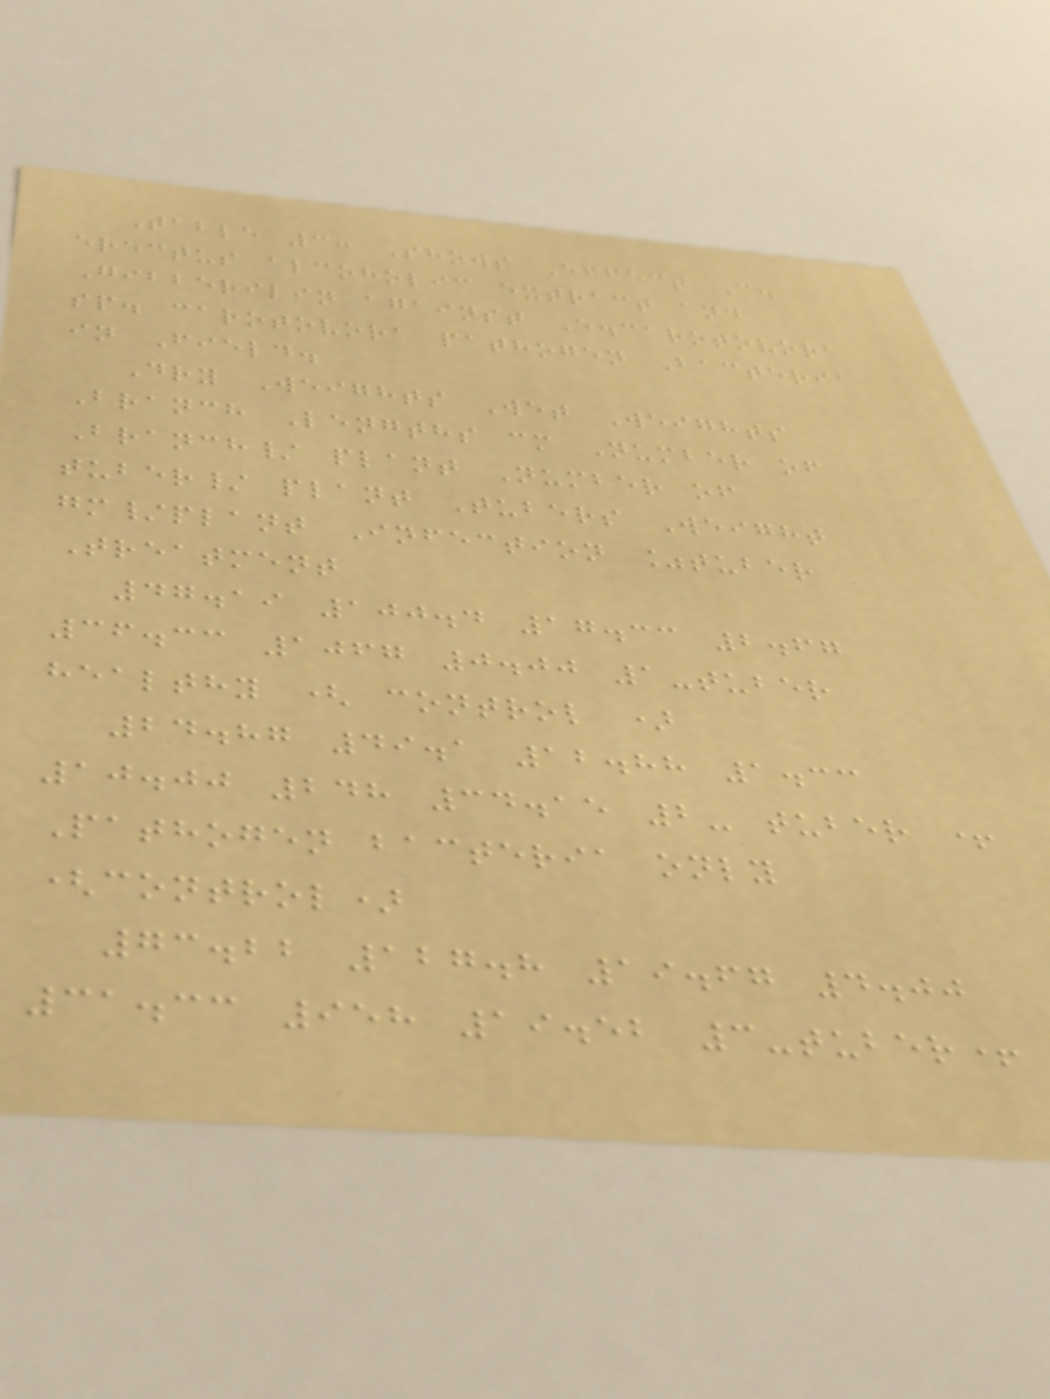Table 3: Shows Effect C.
erectus alcoholic extract and
Gibberilin against E.carotovora
sp. carotovora pathogen Bacteria
in Field.
Dry Weights Wet Weights
Branch Lengths cm Number of
Branch/ plant Number of
tuber/ plant Tubers Weight
gm/plant Infection %tuber
Treatment
47.19 100.4 17.33 2.67
36.33 1067 0.00 1-tuber
healthy ( control )
24.87 49.1 12.88 1.33
10.00 248 34.15 2- tuber +
Pathogen bacteria only
(control)
73.22 127.8 19.67 4.00
31.33 958 19.52 3-tuber+
